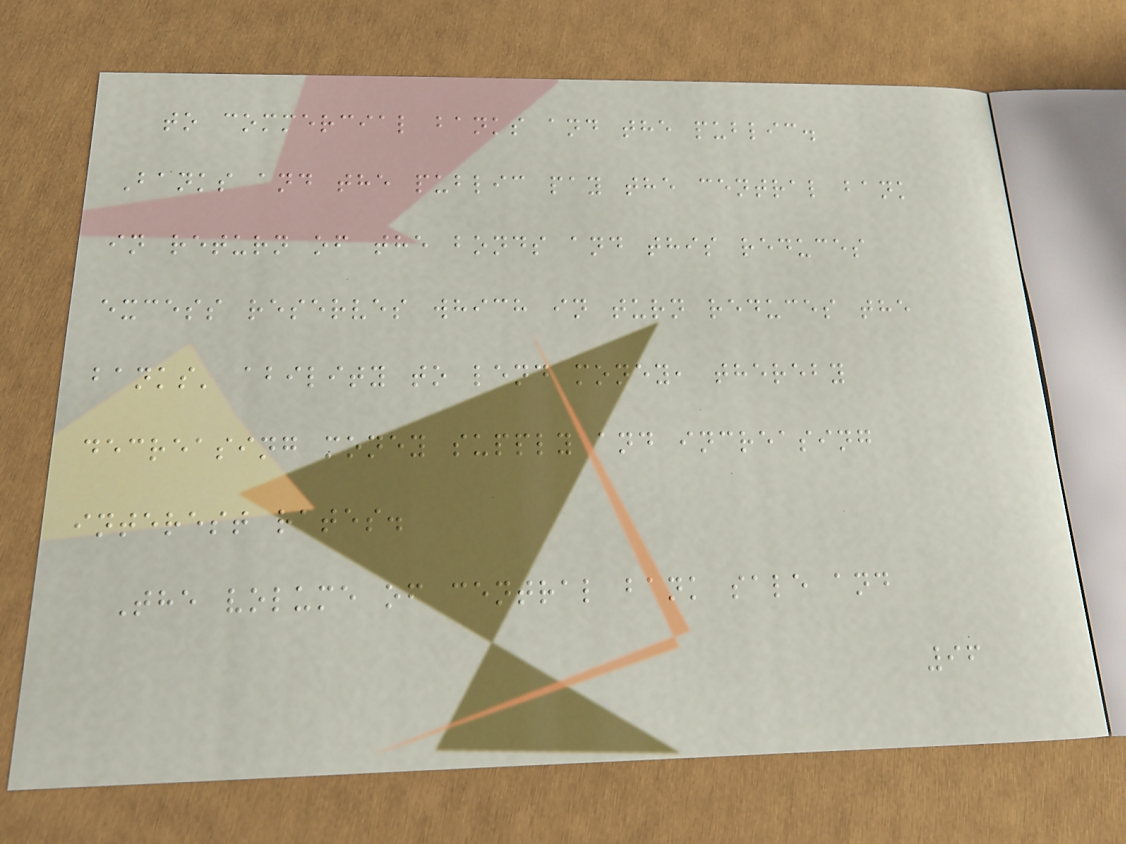to commercial banks and the public.
Banks and the public pay the central bank
in return of the bonds and this reduces
excess reserves which in turn reduces the
banks' ability to lend money, thereby
decreasing money supply and increasing
interest rates.
The volume of central bank sale and
96
